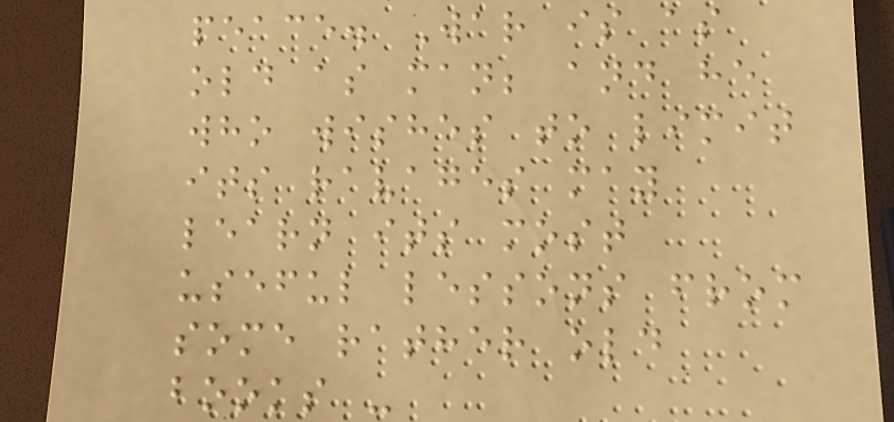peace. War is as
old as man; and he
who wishes to limit
its ravages may
learn its most
useful lessons from
some rather old
books -
